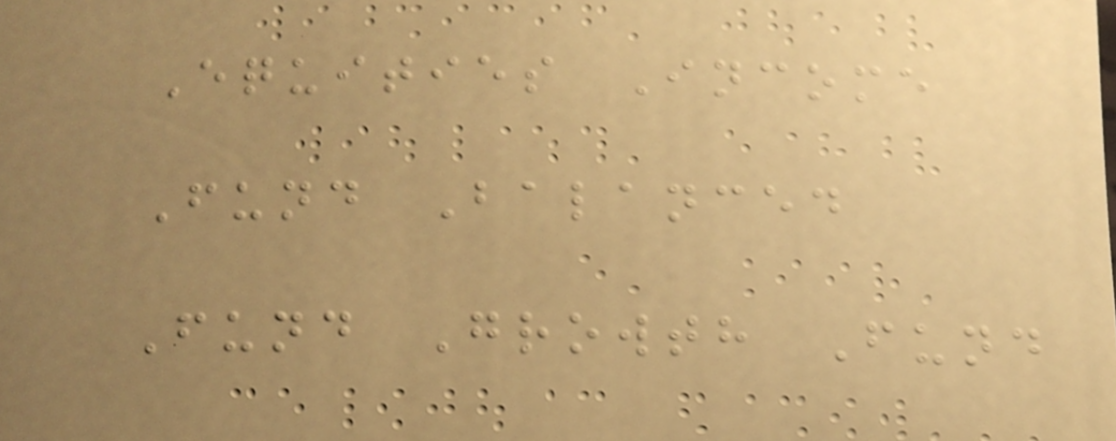Equities Income
Fund Balanced
Fund Growth Fund
